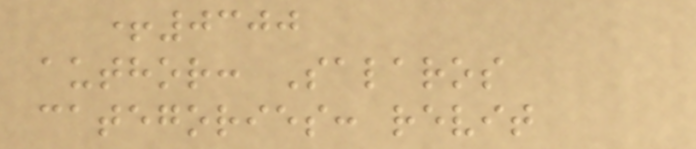+0300
author: Salaros
categories: revit
